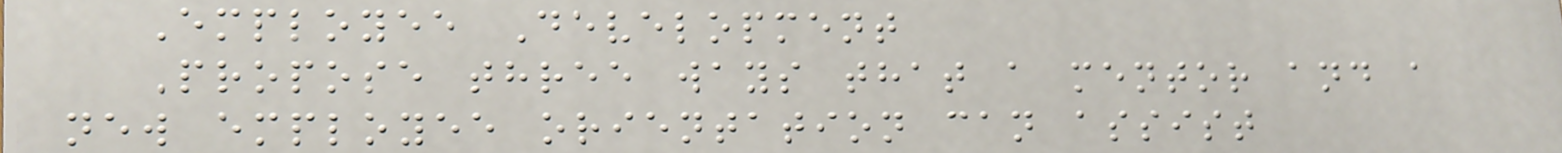Employee Development
Propose three ways that a mentor and a
new employee orientation can assist
